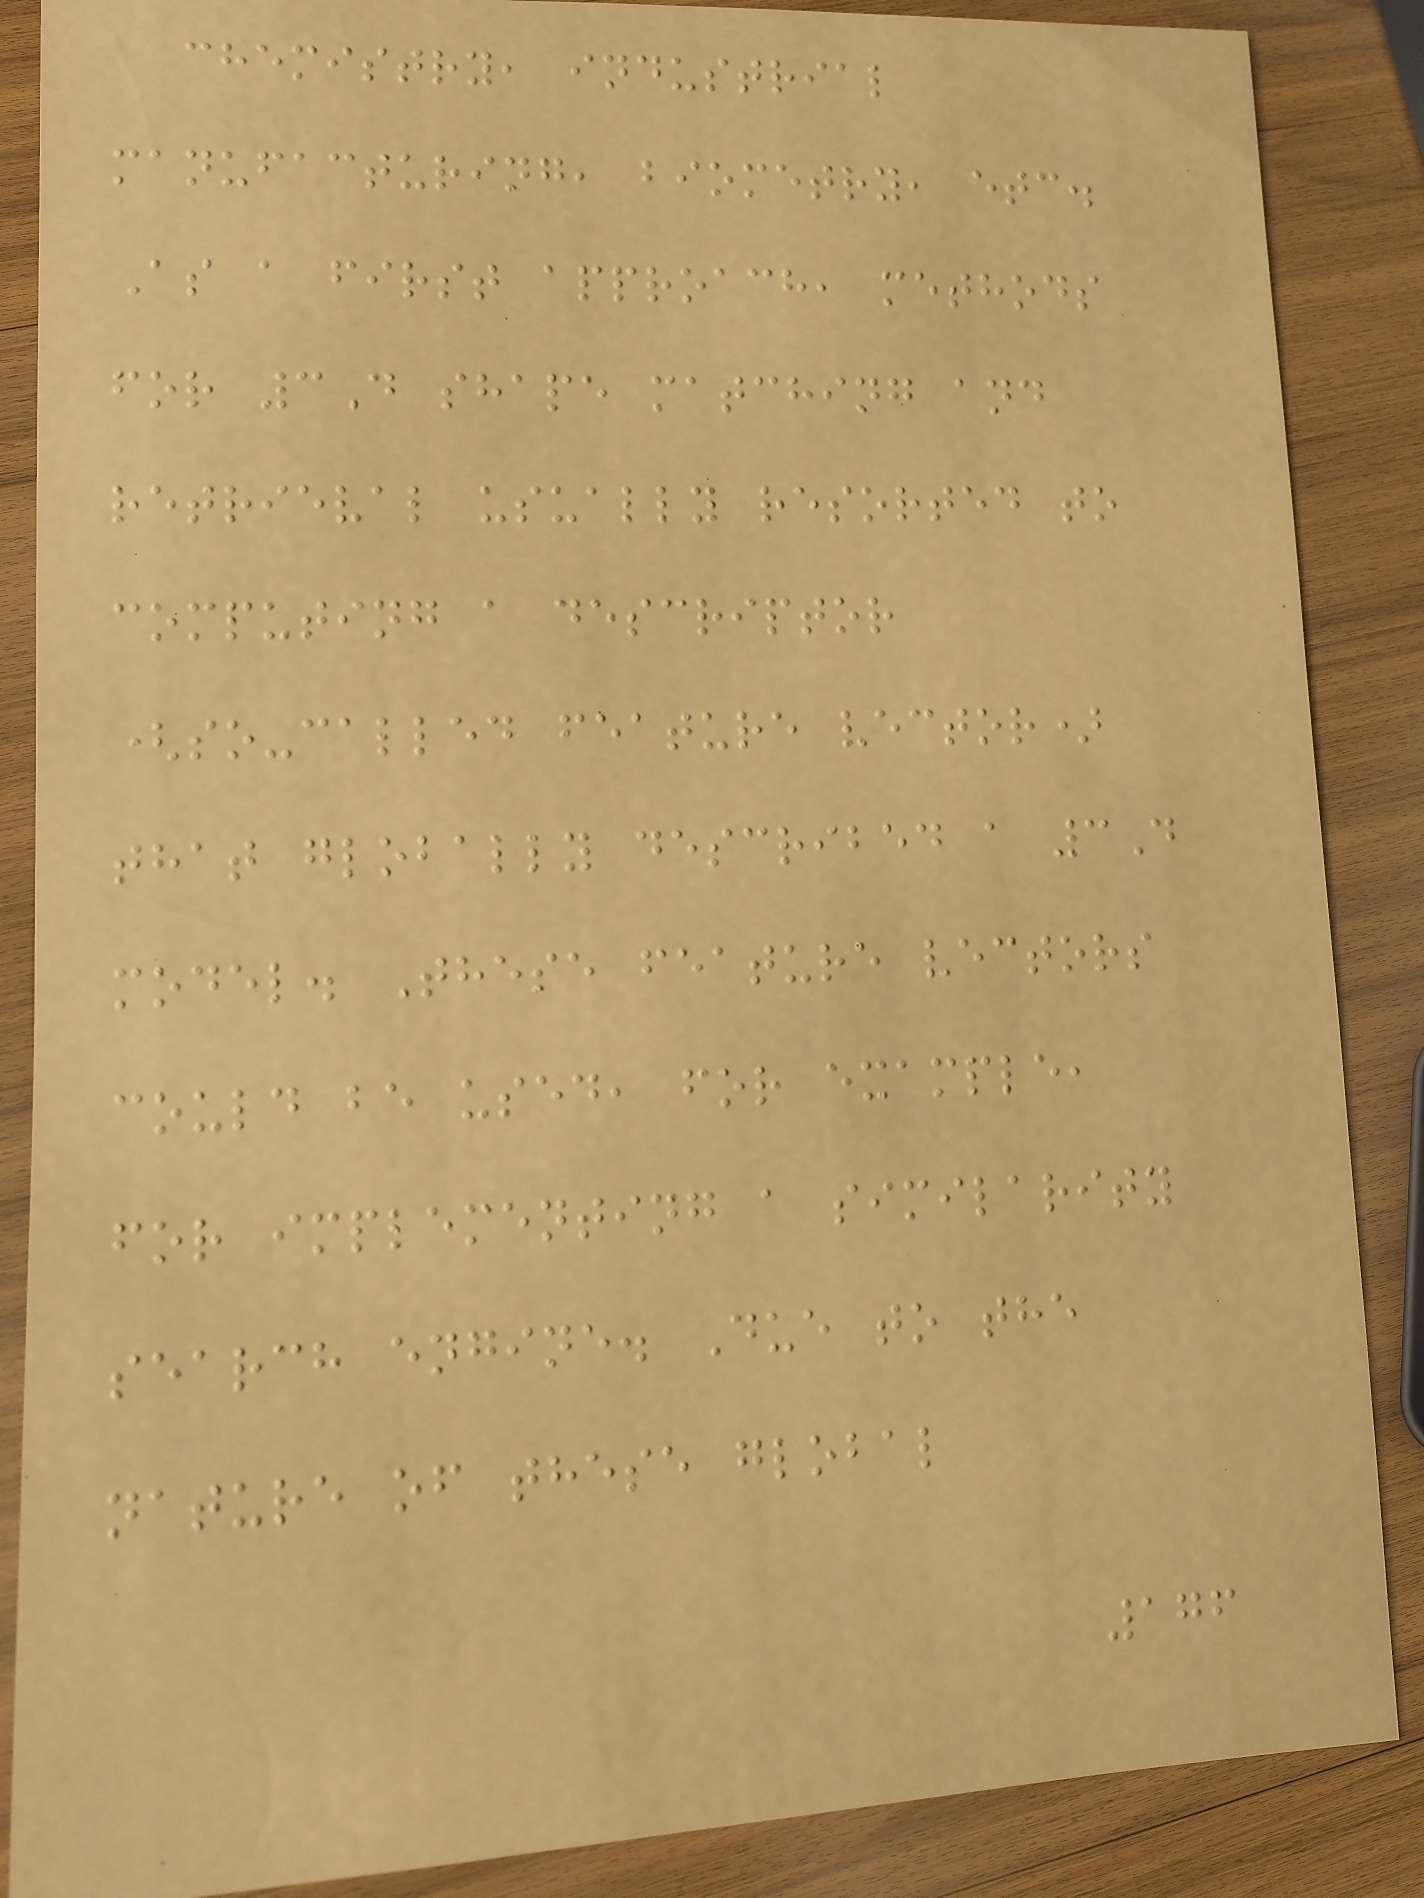chemistry, industrial
manufacturing, biometry, etc.
As a first approach, methods
for 3D shape matching and
retrieval usually resorted to
computing a descriptor
(so-called feature vector)
that globally described a 3D
model. These feature vectors
could be used, for example,
for implementing a similarity
search engine. Due to the
nature of these global
176
